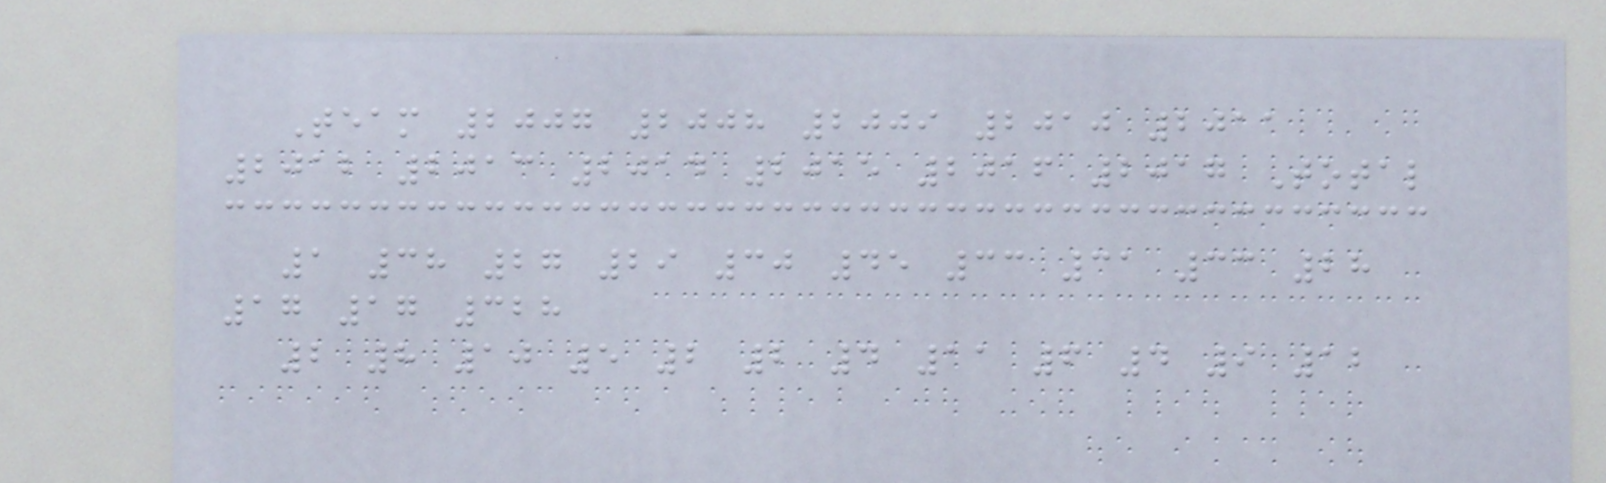Team 2007 2008 2009 2010 2011
2012 2013 2014 2015 2016 2017 Total
1 38 27 29 30 45 33 31 33 28
17 17 328
2 8 10 5 2 2 4 11 6 4 9 12
